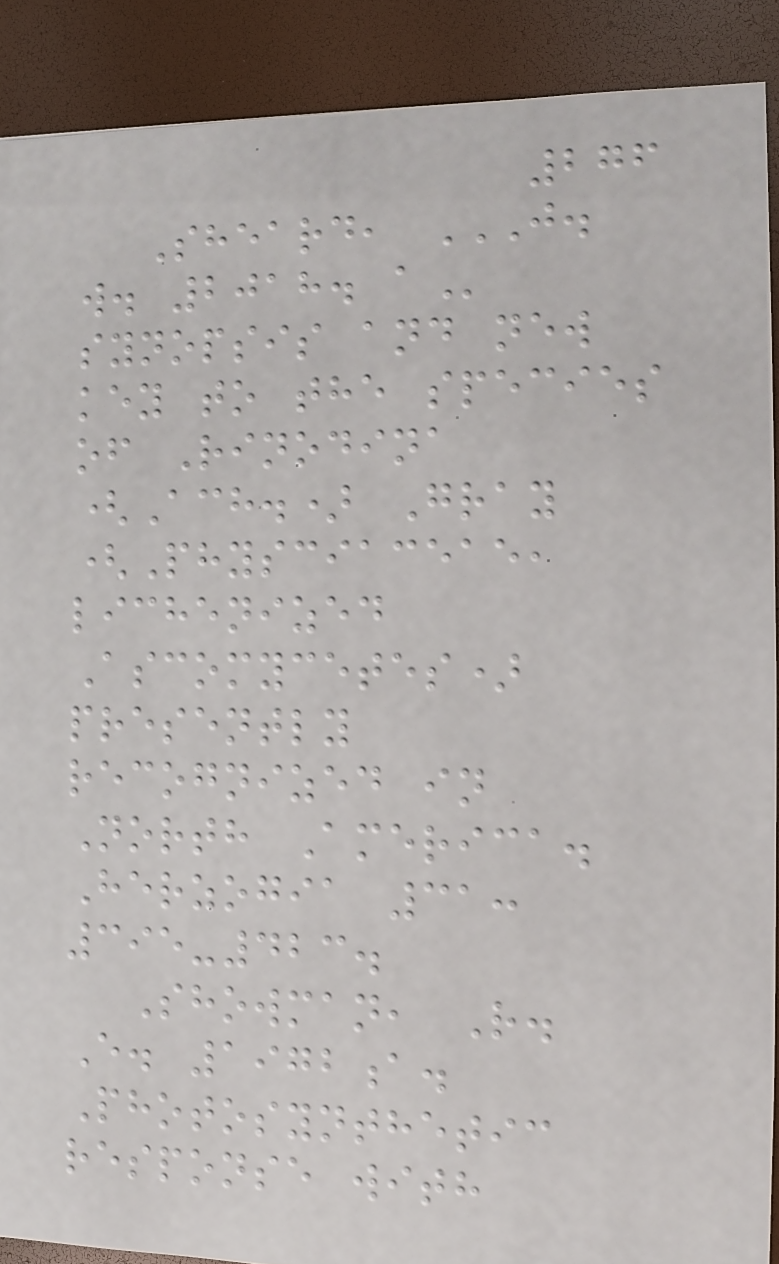276
Sheard, J.
W. 2018. A
synopsis and new
key to the species
of Rinodina
(Ach.) Gray
(Physciaceae,
lichenized
Ascomycetes)
presently
recognized in
North America.
Herzogia 31:
395-423.
Showman, R.
E. 1972a.
Photosynthetic
response with
